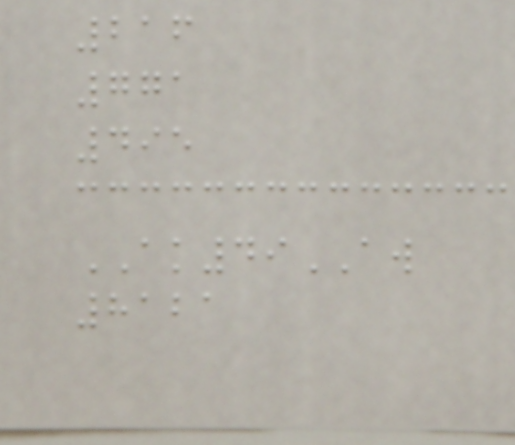216
771
495
AK49AW
8121
